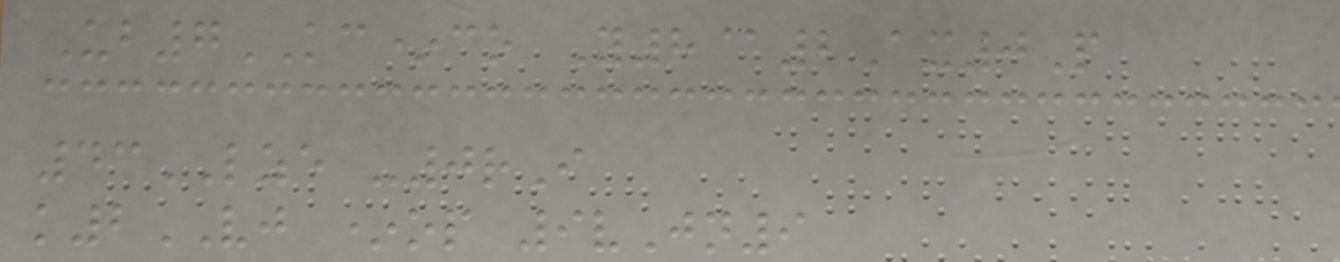Ub7KC*co Y8@2Ax0P
43LZE -0rI
k2VJ *op 9vJn9
